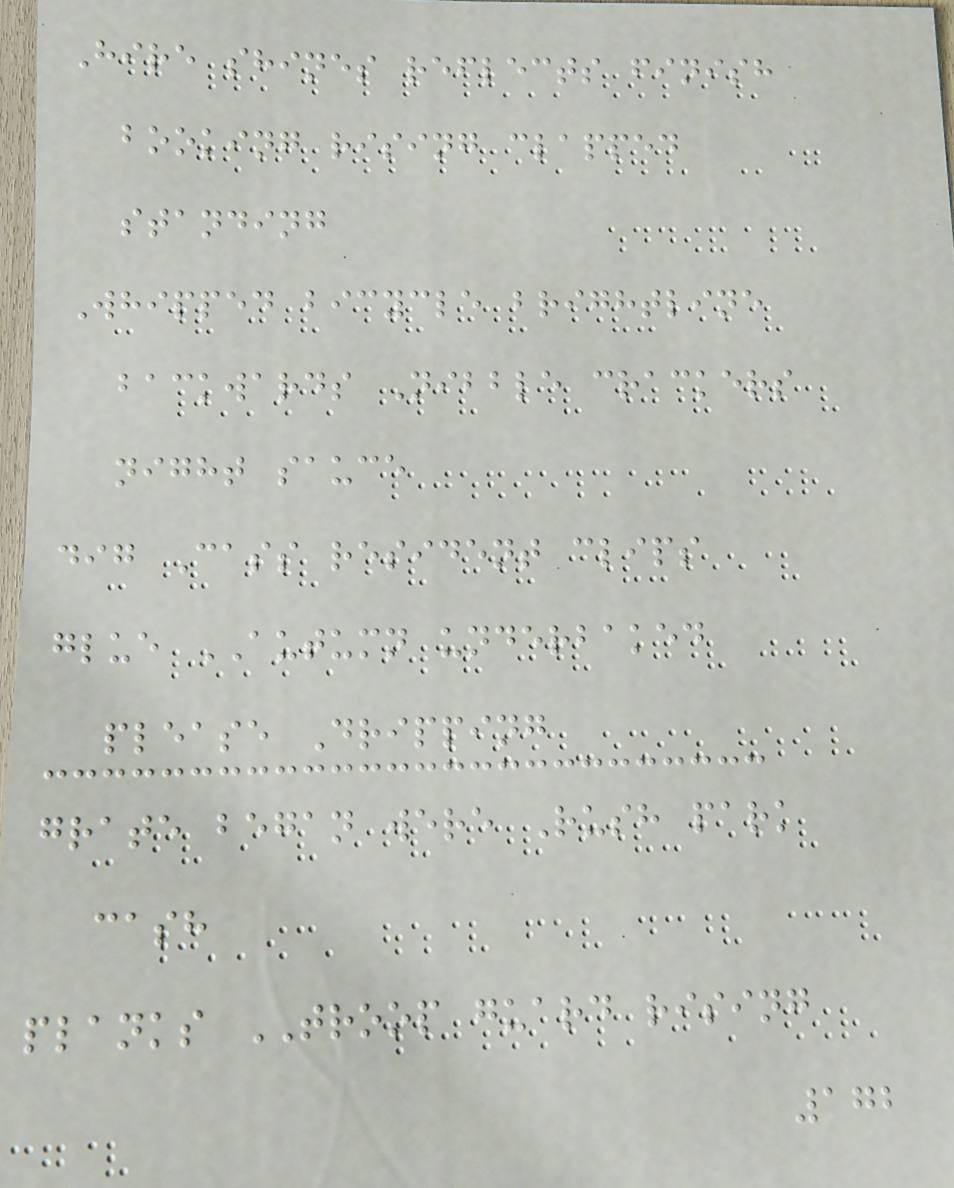Hire shines reflects finish
booking rising clapped
standing
Whipped bicycle brightline
backwards Nibble crackers
night sauce
dig Cass resident clips
glue AUTUMN underbaked
please Dripping
grate began were Rush park
cash
planks TROOP guard rising
172
